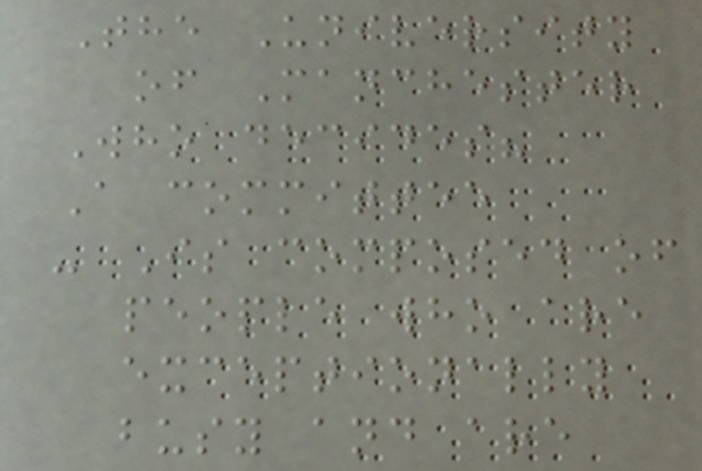The University
of Manchester
Who decides?
A committee
- Is composed of
people who are
exceptionally
busy and are
